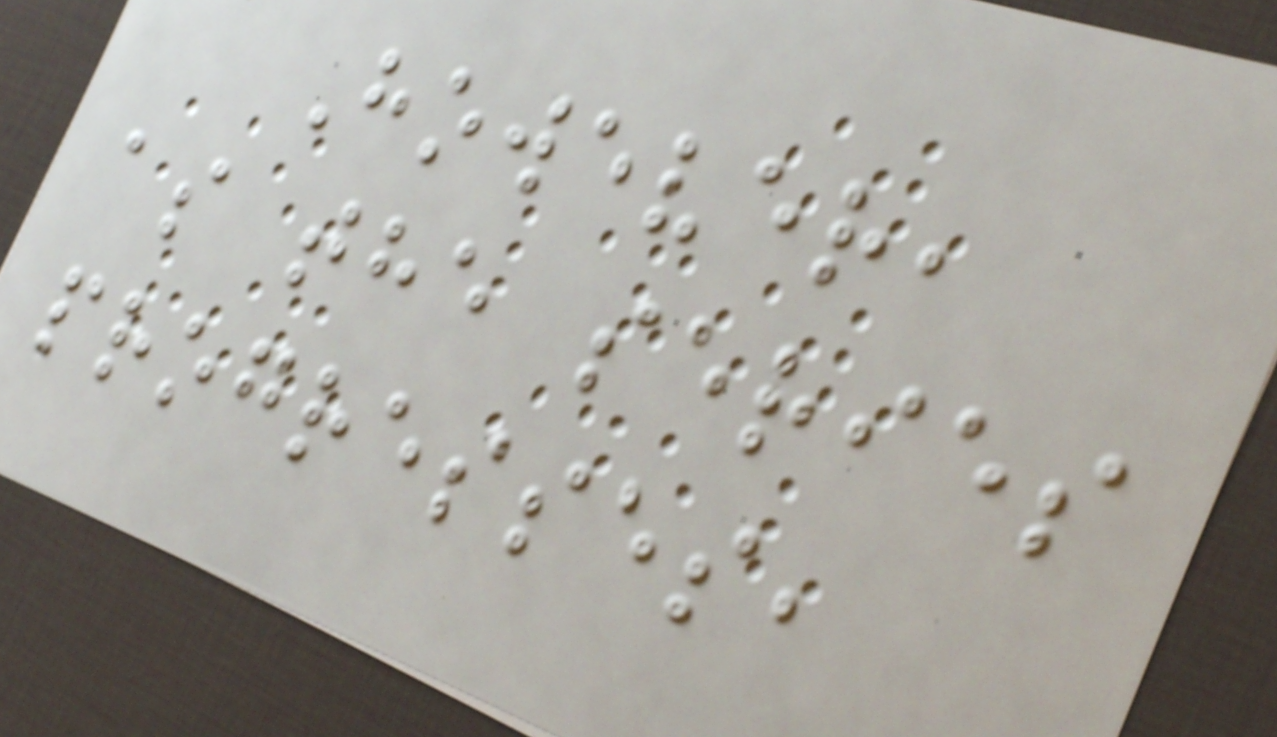However,
as the series
progresses,
